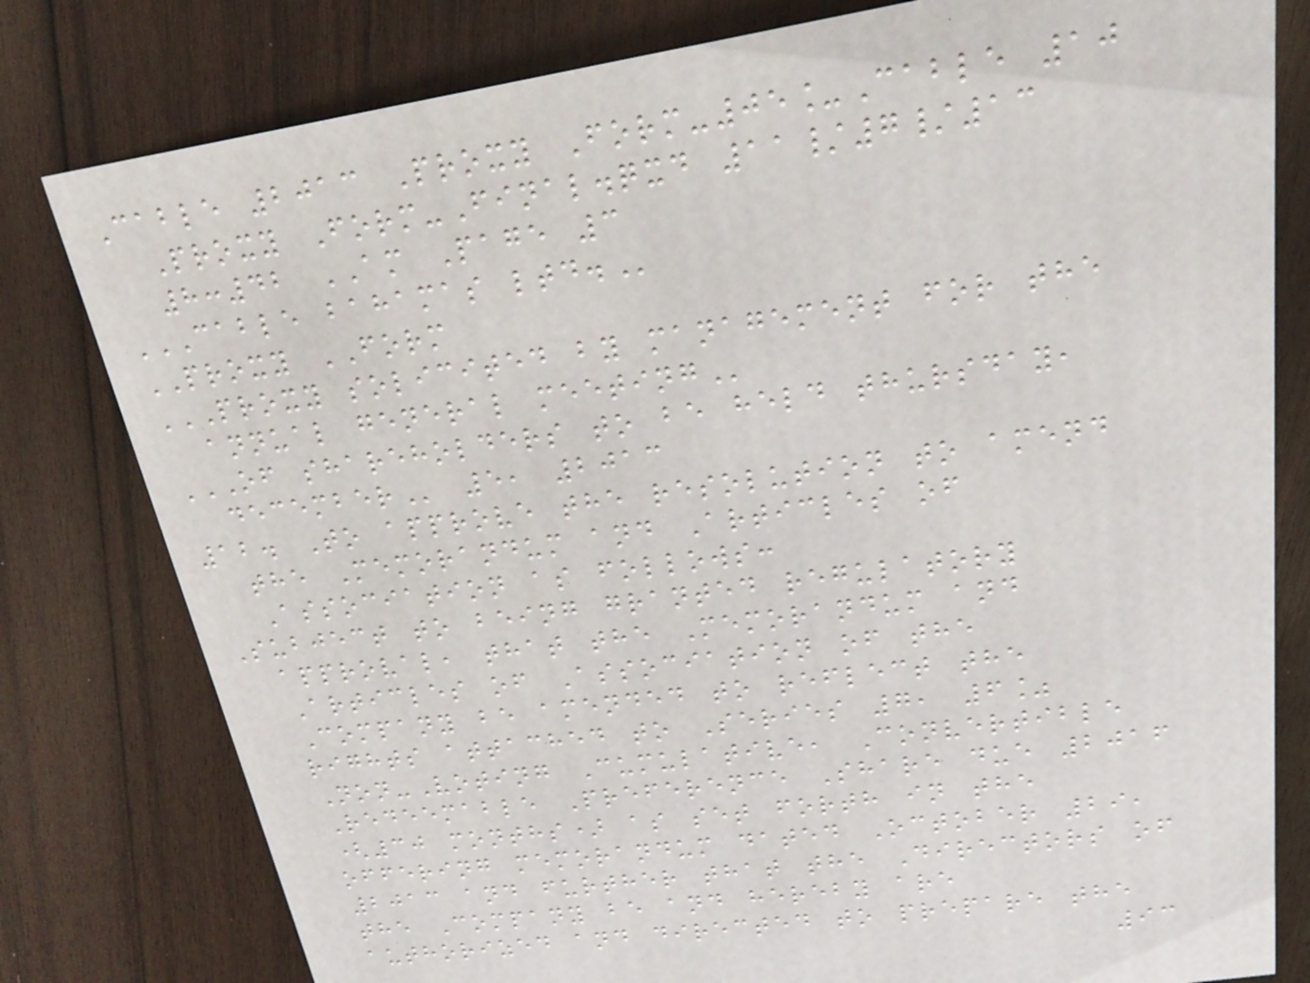Cable 2013 Proxy Form-05_Cable 10
Proxy Form-Final.qxd 11/7/13
8:42 AM Page 3
CABLE BAHAMAS LTD.
PROXY FORM
PROXY SOLICITED BY MANAGEMENT FOR THE
ANNUAL GENERAL MEETING
OF SHAREHOLDERS TO BE HELD THURSDAY,
DECEMBER 5, 2013
12. To approve the resolution to amend
the Memorandum and Articles of
Association as follows:
Subject to being granted regulatory
approval, that the Memorandum and
Articles of Association of the
Company be amended to reflect the
rights attached to Series 7, 6%
Non-Voting Cumulative, Convertible
Redeemable Preference Share due 2016
(30 months) as set forth in the
offering memorandum dated October 29,
2013 and further that the Directors of
the Company be and hereby are
authorized and directed to prepare the
93
